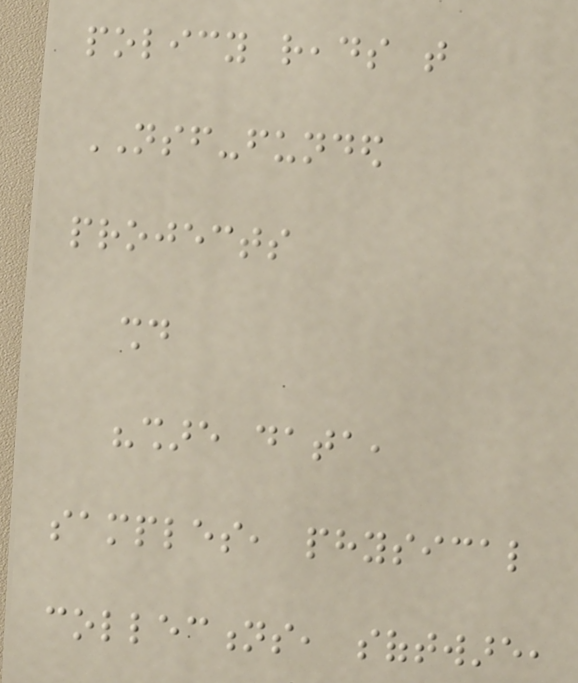policy reads that
NSF-funded
projects
should
"share data,
samples, physical
collections, software,
